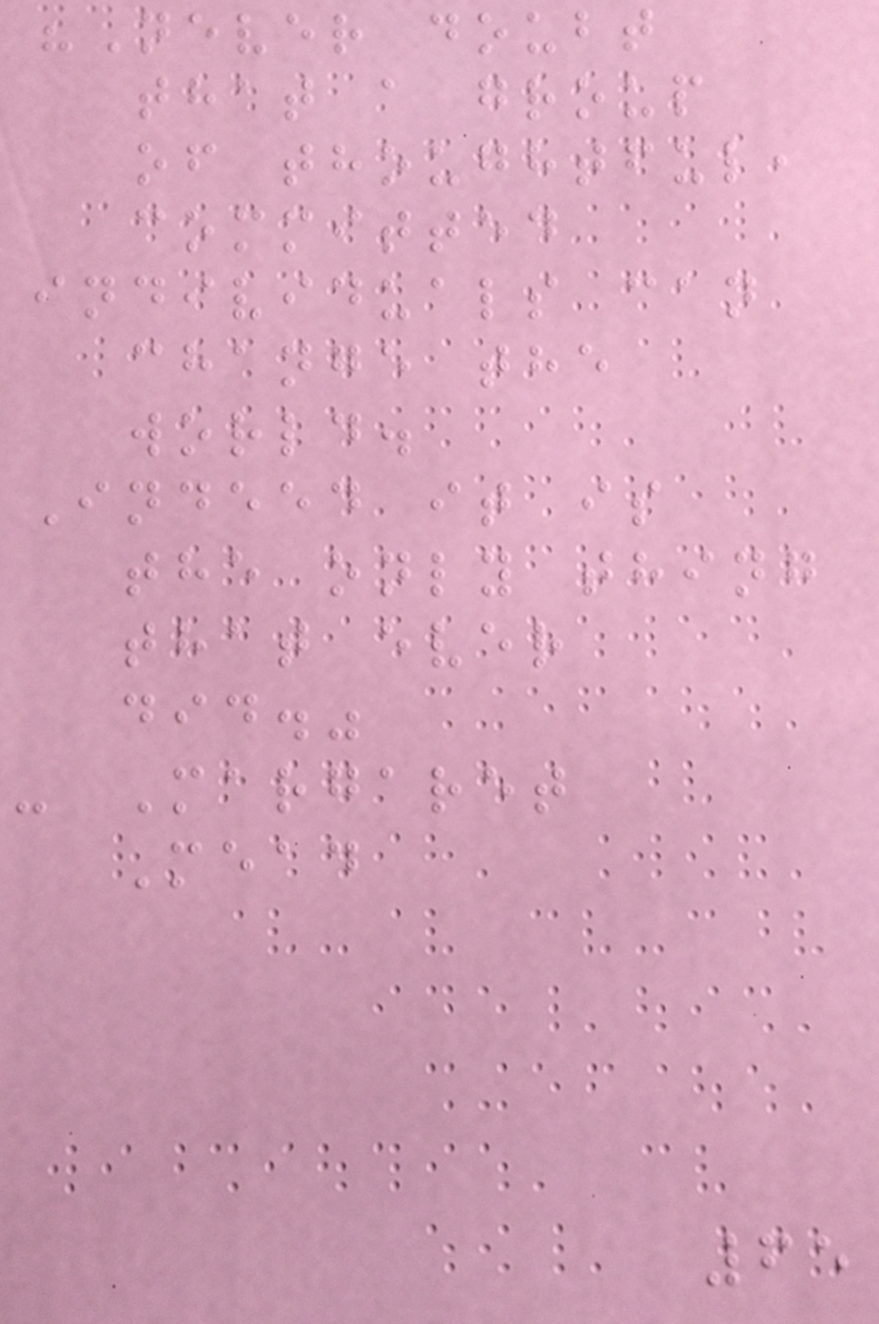"Never doubt
that a group
of thoughtful,
committed
individuals can
change the
world.
Indeed it is
the only thing
that ever
did."
- Margaret
Mead
65
